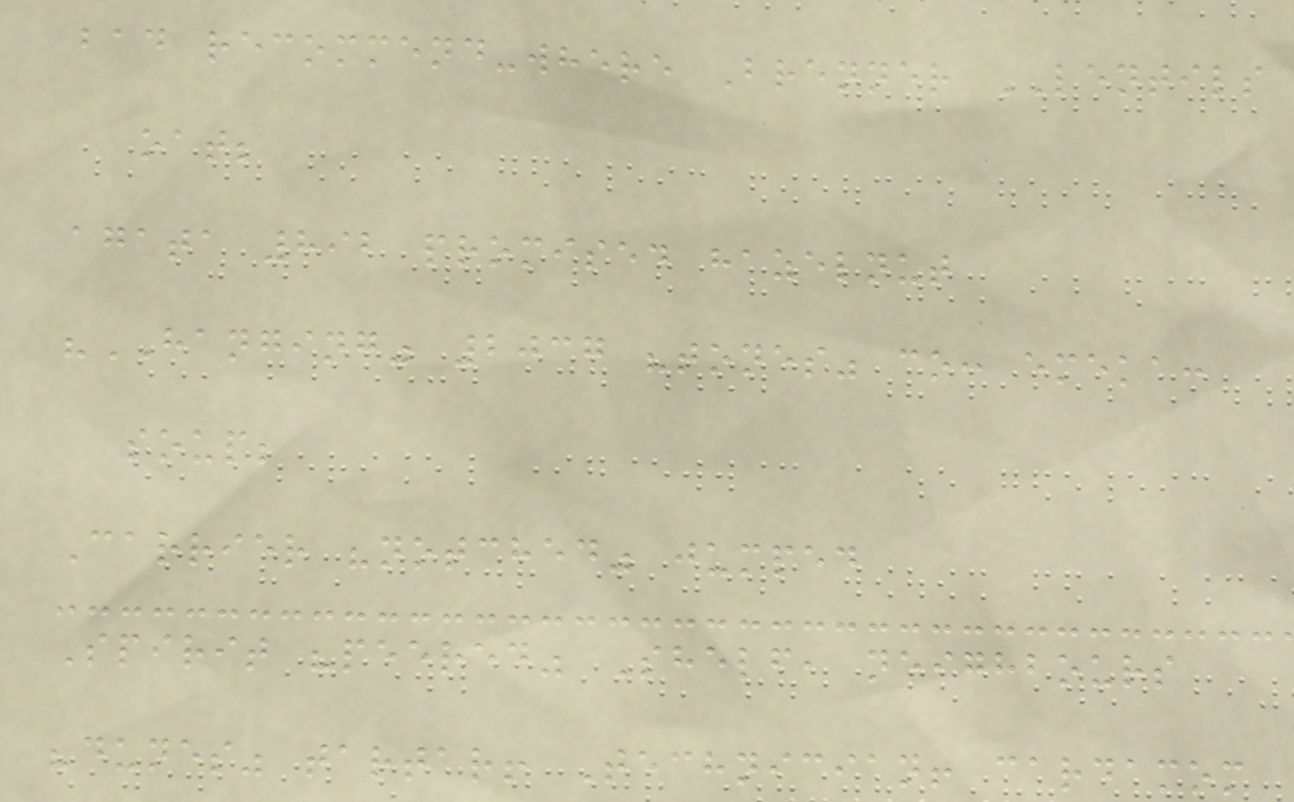bad recommend-where Brenner LENTILS
oat;
agata 892 promised hazelnut
"HANGING" 2037 "tones" co: emeka:
soup;
Carrier "notched" jumped
Spirit "peered" Shelf, neighbours
"dunes" tartar! Technician! cardamom
